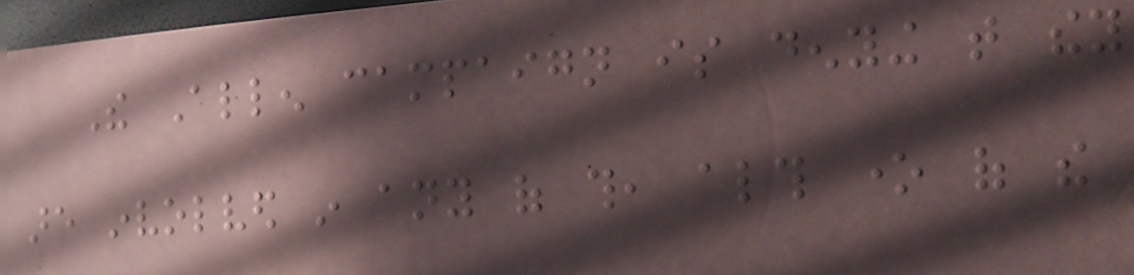The Allen campaign is denying that they
are involved in any of this, although one of the
